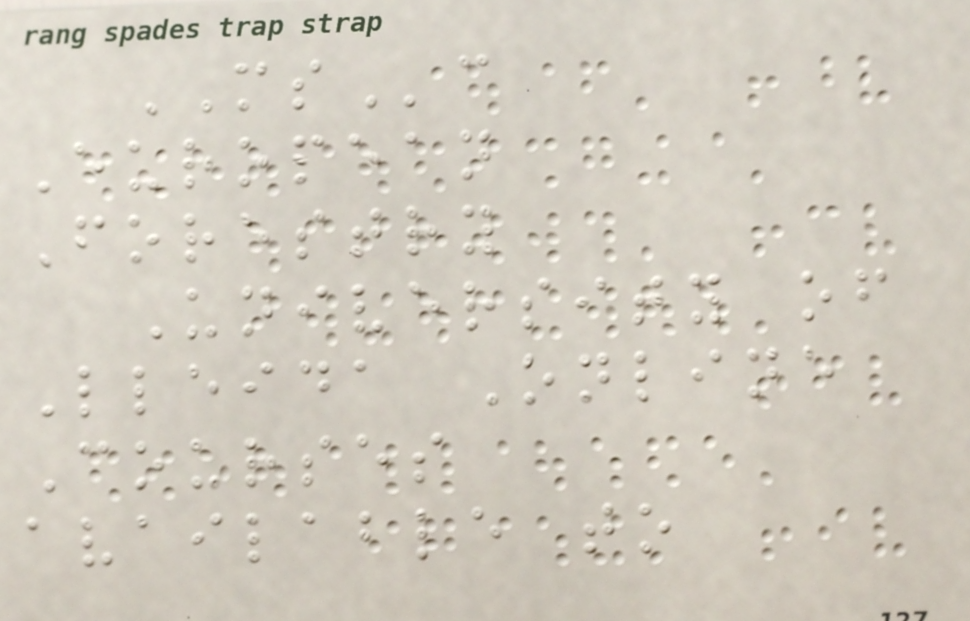MSc
European
Forestry
University of
Lleida Online
Courses
available to
